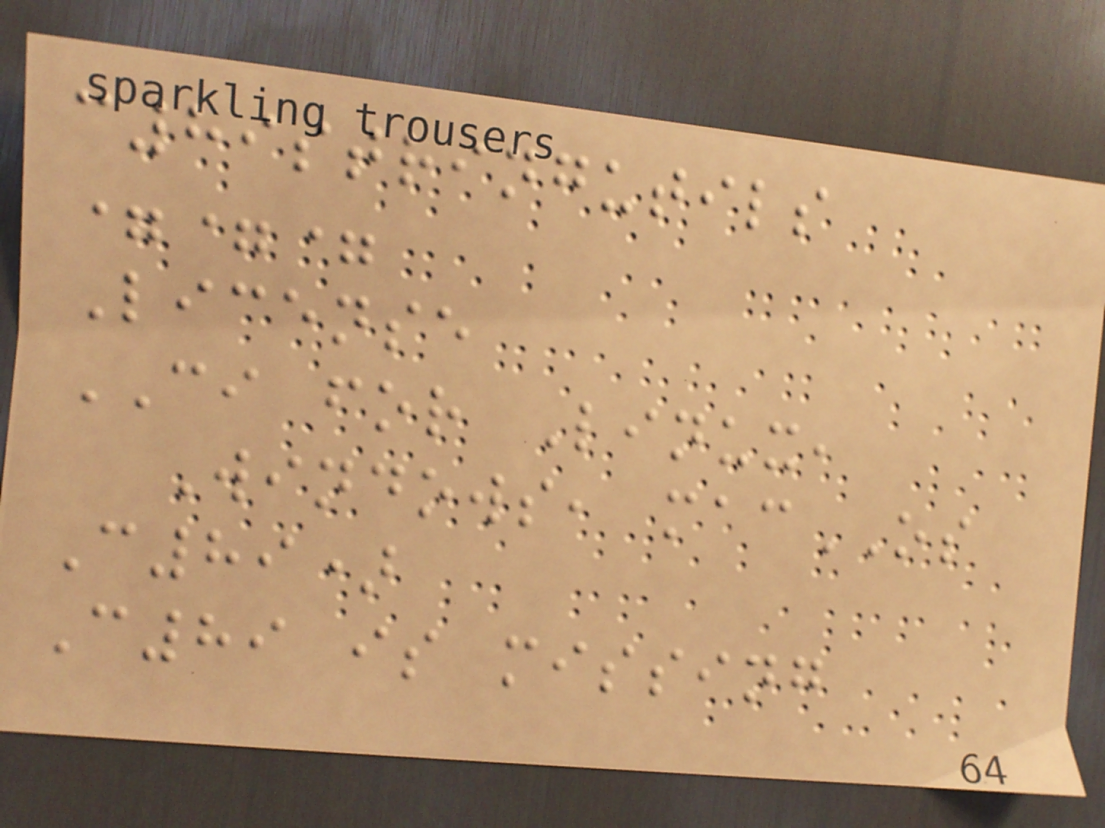c89stringutils
===
License
CI for Linux,
Windows, macOS
C89)
C89 is missing
